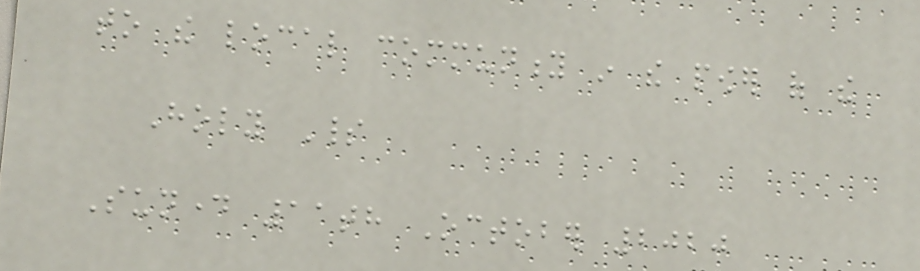to the local community in the power of the
Holy Spirit
Sunday 11th October 2020
